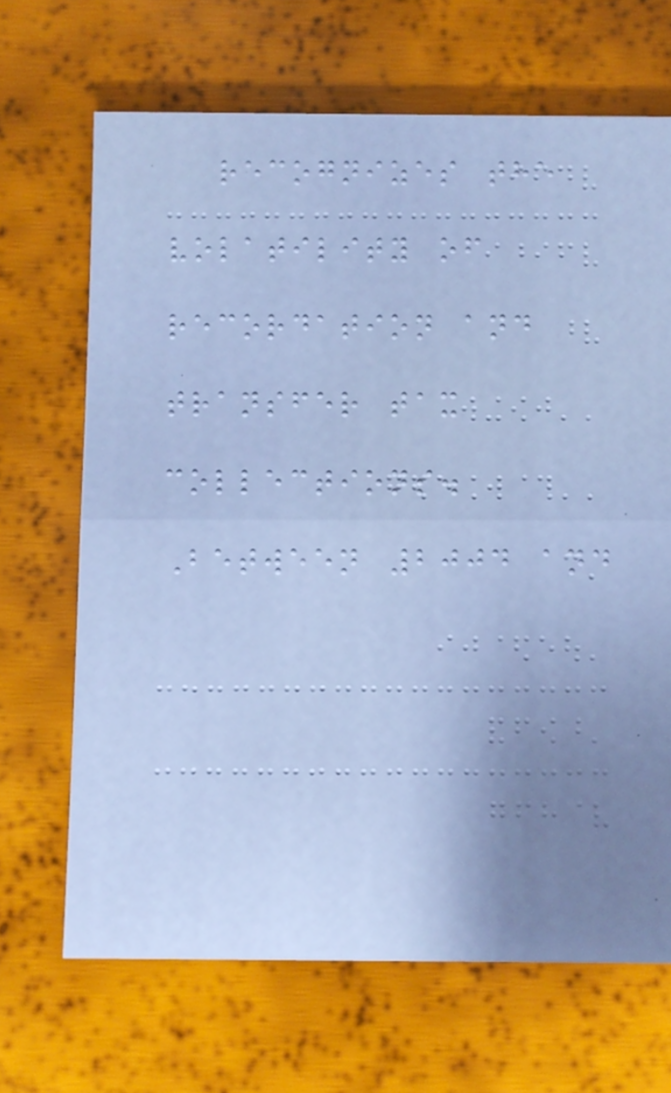recognizes the
volatility of
recordation and
transfer tax
collections.
Between 2004 and
